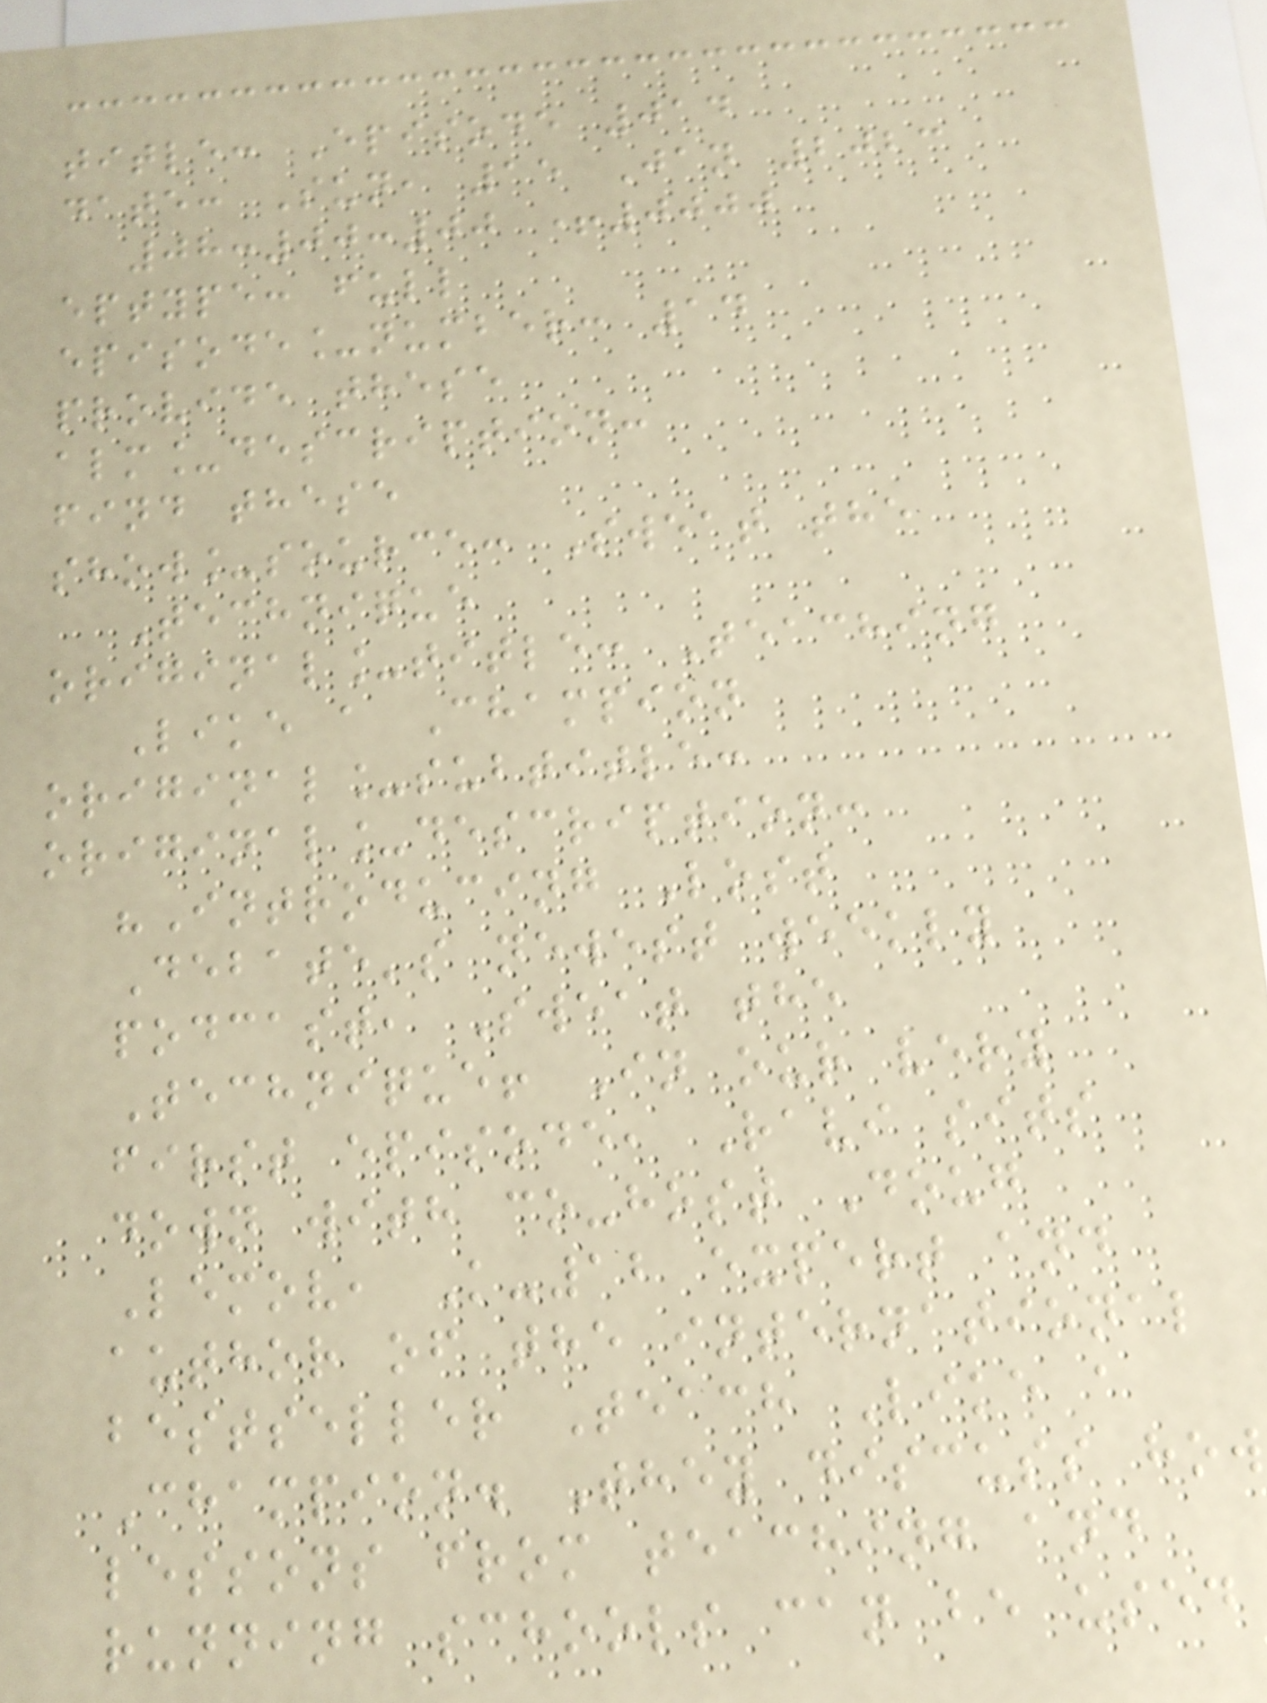title: Episode 014
date: Sun, 15 Jan 2023
08:00:00 +0000
eptype: full
episode_number: 14
provide these
alm_description:
find these
show_source: Sweat the
Technique
original_title: Teaching
Like a Champion
original_subtitle:
original_description:
"Introducing Lost
Debate's newest weekly
podcast, Sweat the
Technique! In our very
first episode, Ravi sits
down with co-host Doug
Lemov, K-12 expert and
author of the international
bestseller Teach Like a
Champion. They discuss how
lessons from teaching and
running schools can be used
